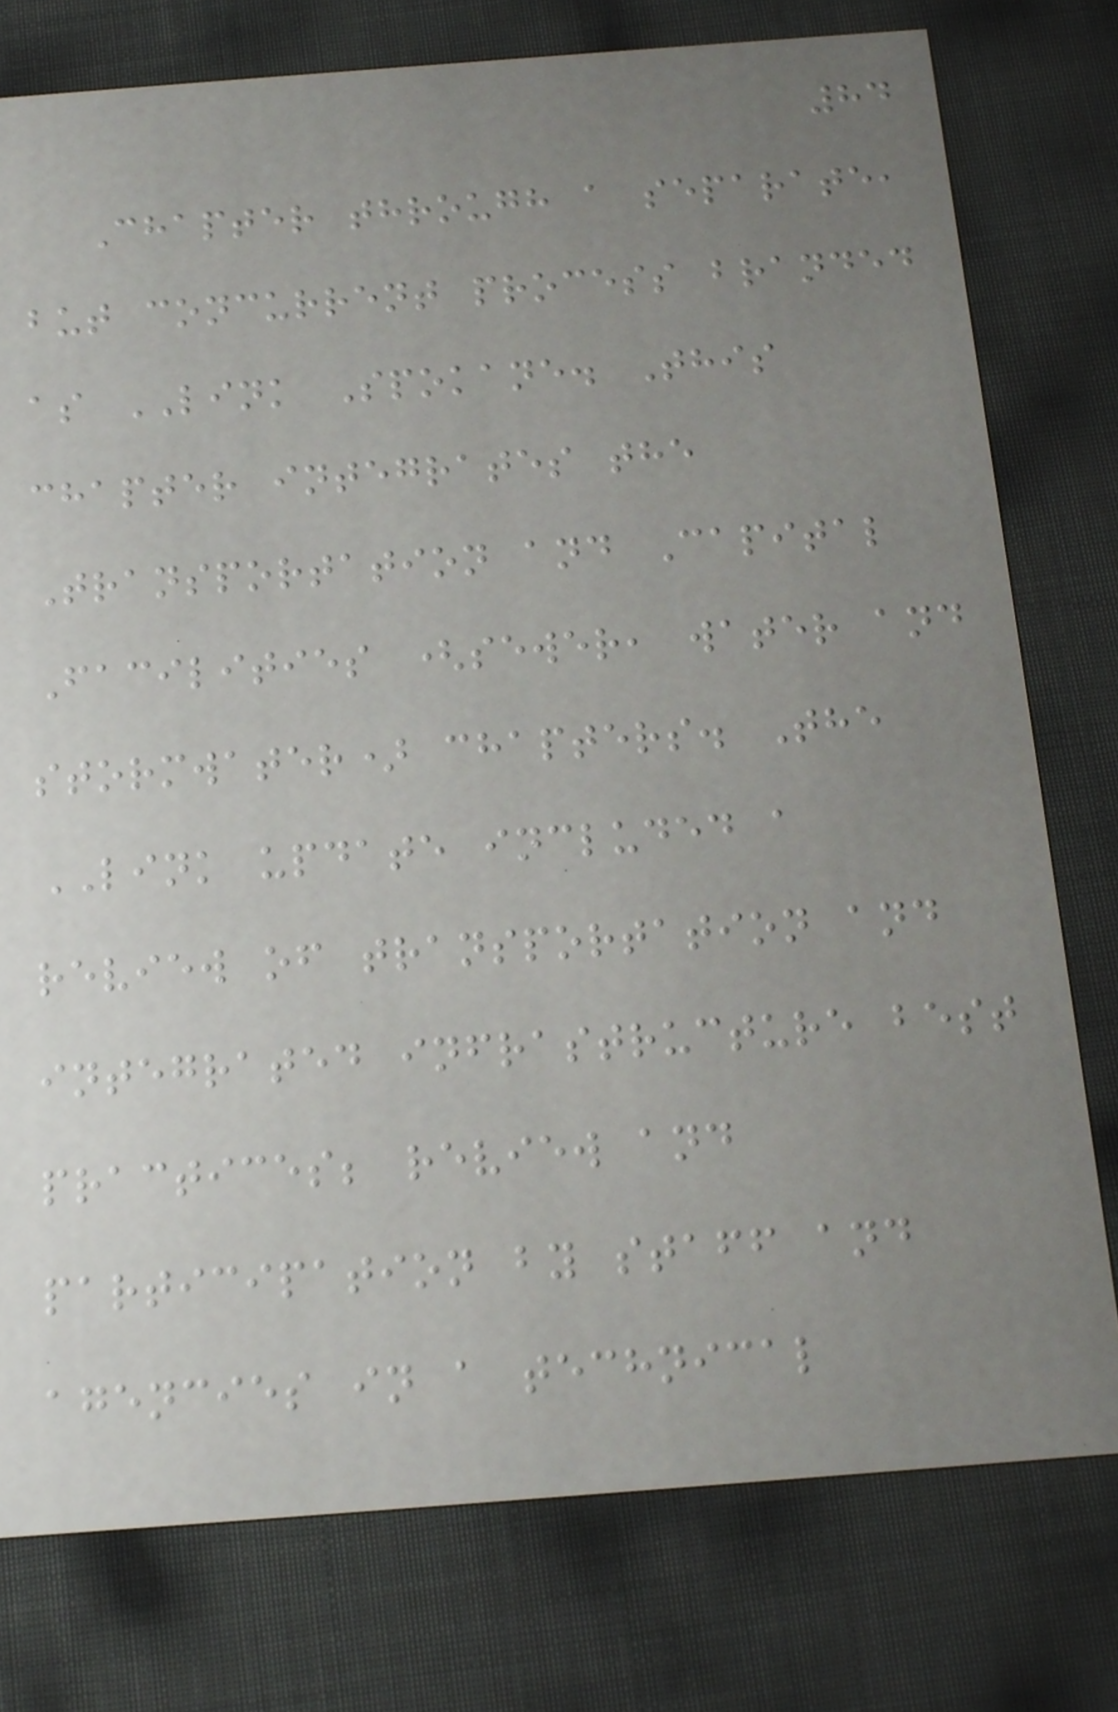84
Chapter through a separate,
but concurrent process branded
as LINK Spokane. This
chapter integrates the
Transportation and Capital
Facilities (sewer, water and
stormwater) chapters. The
LINK update included a
review of transportation and
integrated infrastructure best
practices; review and
participation by staff and
agencies in a technical
